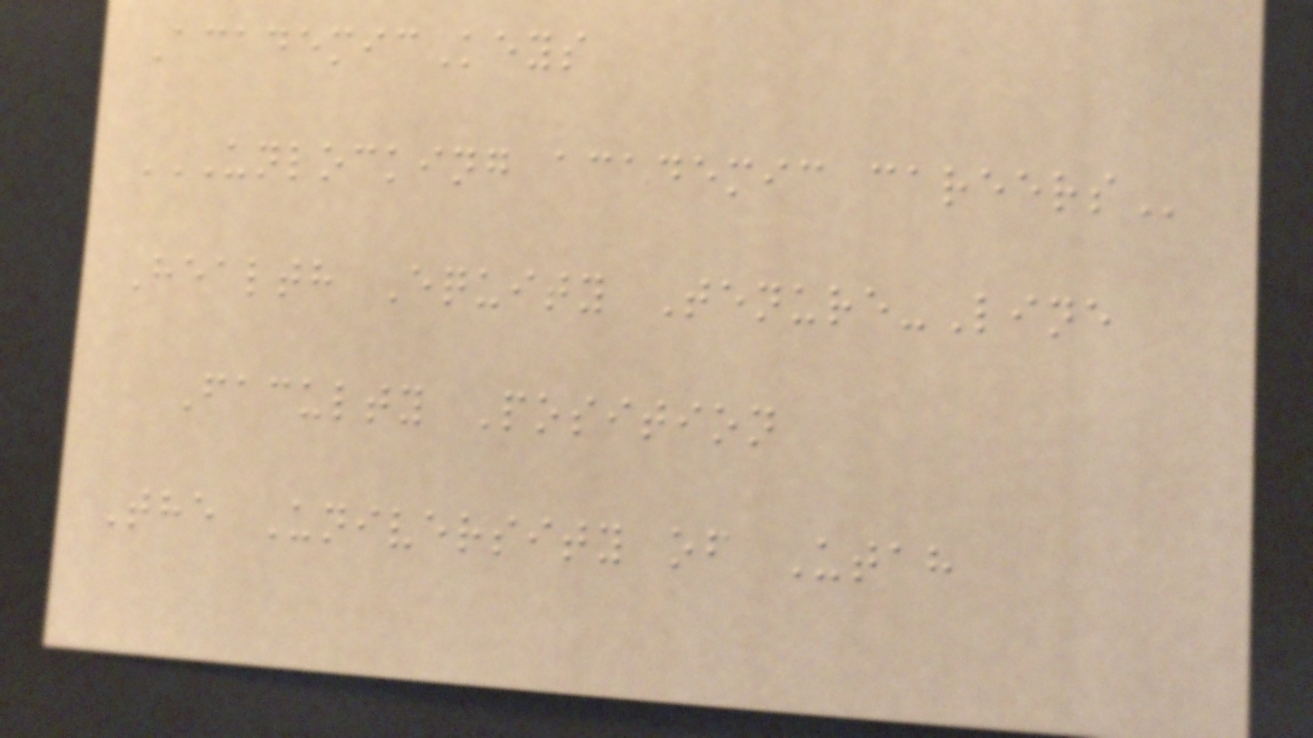AcademicKeys
UNLOCKING ACADEMIC CAREERS
Health Equity Tenure-Line
Faculty Position
The University of Utah
